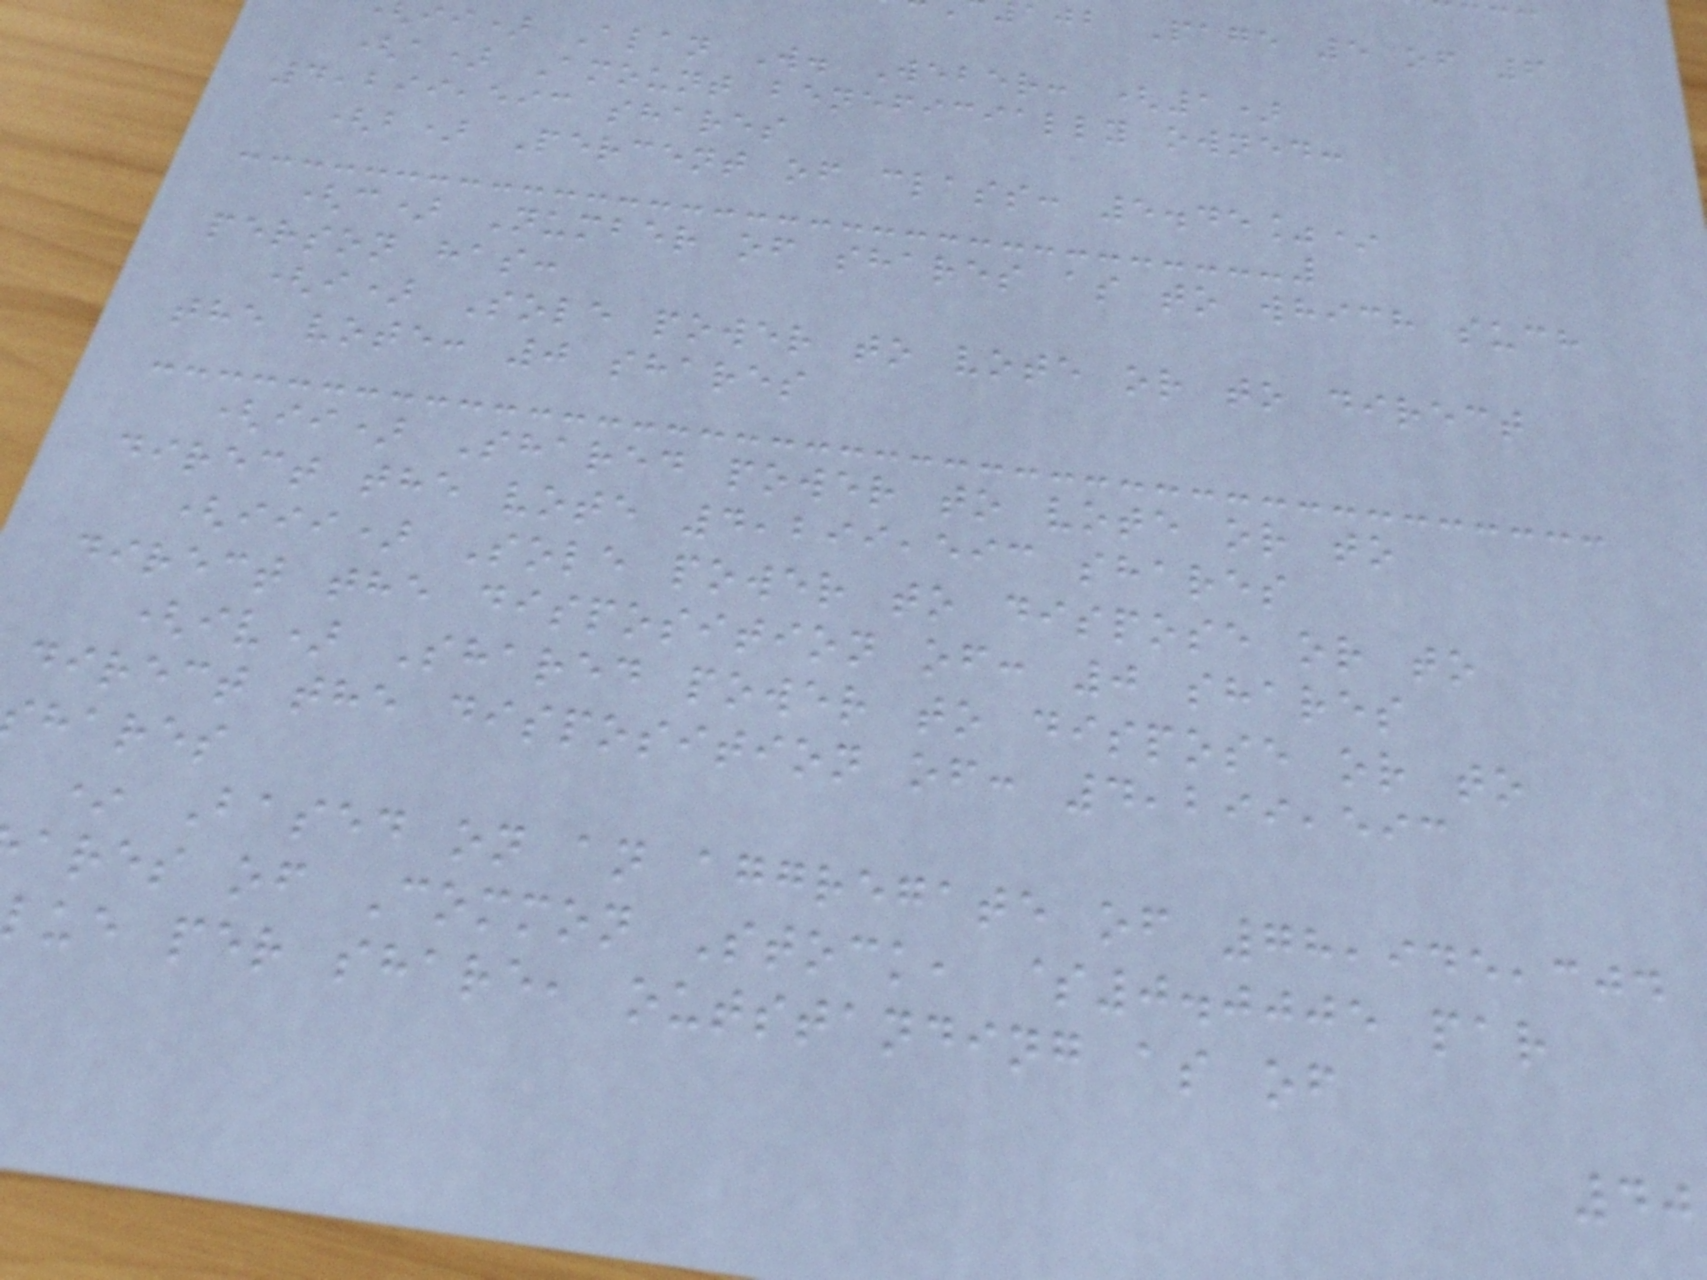ajb Page 5 of 6
ii) Alan W. Weber: (1)
(a) Amount beneficially owned:
4,299,593 shares
(b) Percent of class: 5.45%*
(c) Number of shares as to which such
person has:
(i) Sole power to vote or to direct
the vote: 0 shares
(ii) Shared power to vote or to
direct the vote 4,299,593 shares
(iii) Sole power to dispose or to
direct the disposition of: 0 shares
(iv) Shared power to dispose or to
direct the disposition of: 4,299,593
hares
* Based on an aggregate of 78,945,304
ares of Common Stock, $0.0005 par
lue per share, outstanding as of
40
